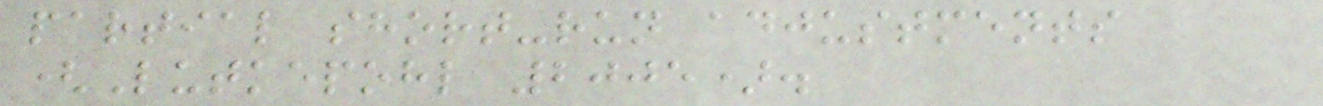partial short-run adjustments
(Lutkepohl 2005).
